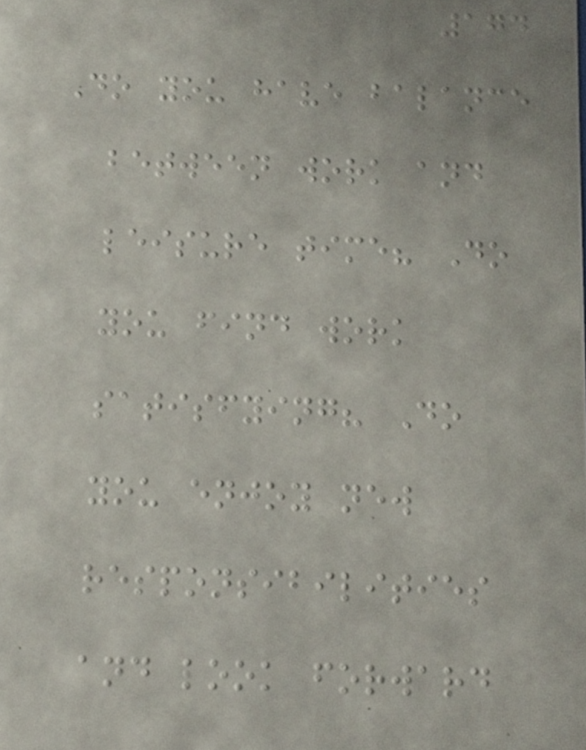174
Do you have balance
between work and
leisure time? Do
you find work
satisfying? Do
you enjoy new
responsibilities
and look forward
